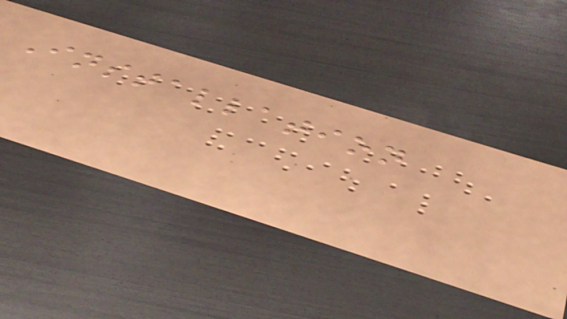Installation
